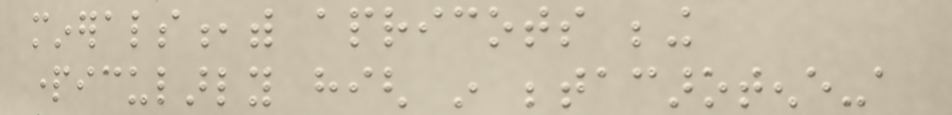minerals,with apricots being
particularly high in betacarotene-a
